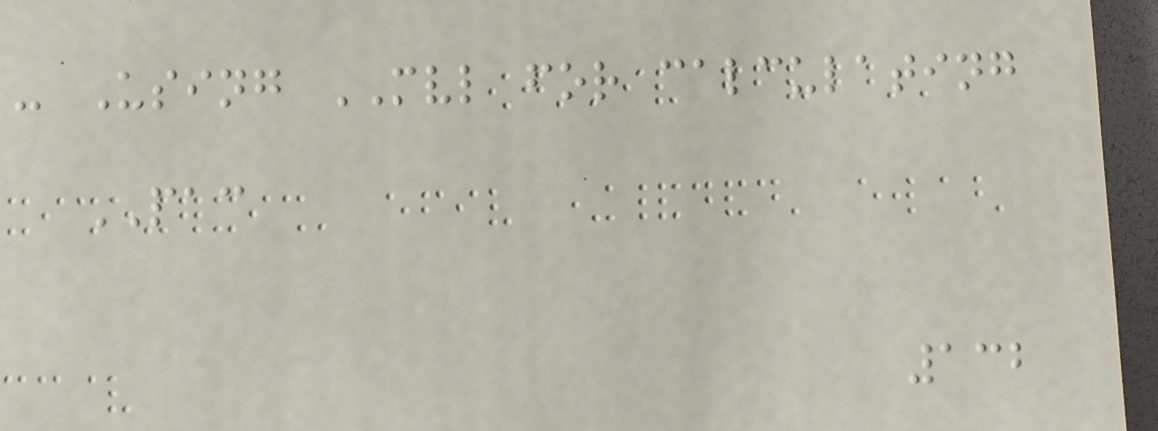- Using MVL for calculating
PAC
132
